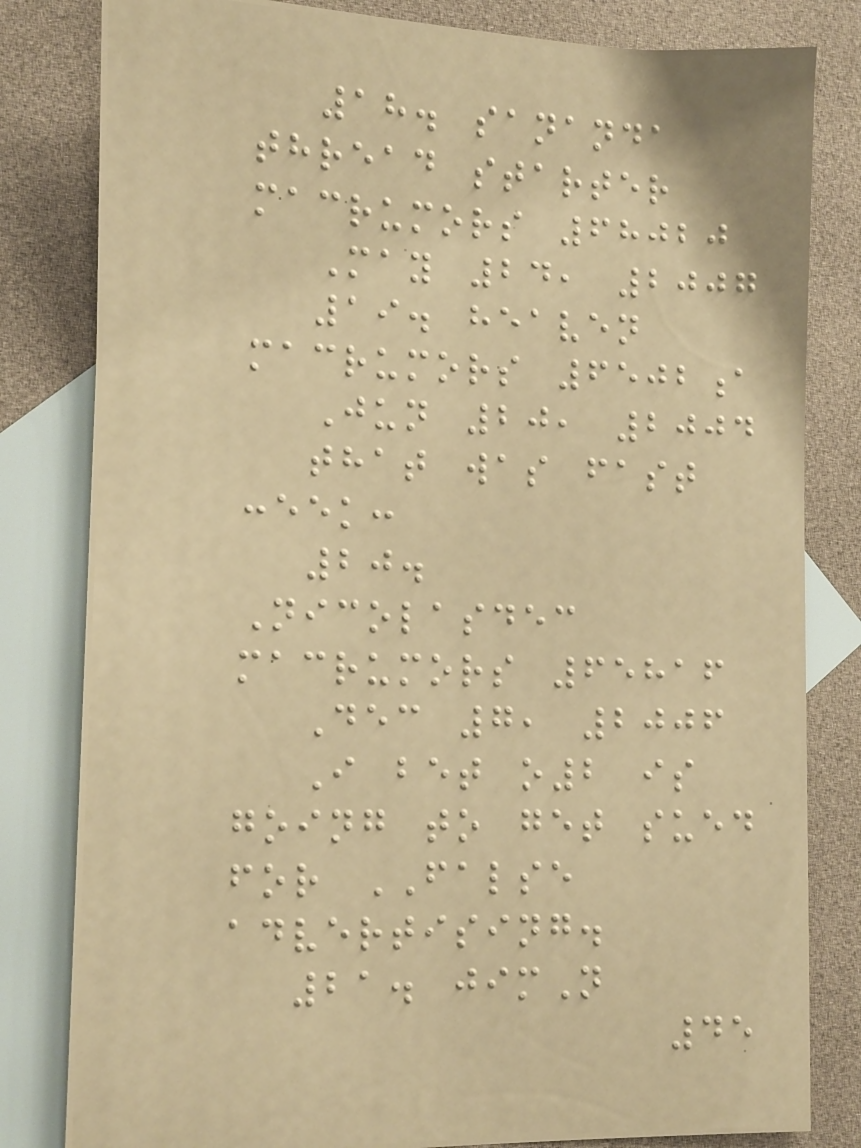18. sananda
thread starter
macrumors 68020
May 24, 2007
19. heaven
macrumors 6502a
Jun 20, 2004
that was fast
:eek:
20.
Nicolasdec
macrumors 65816
Dec 7, 2006
I bet o2 is
going to get sued
for FALSE
advertising.
21. jimN
45
